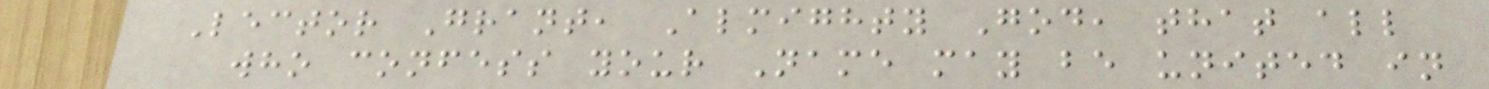Lector Grant, Almighty God, that all
who confess your Name may be united in
